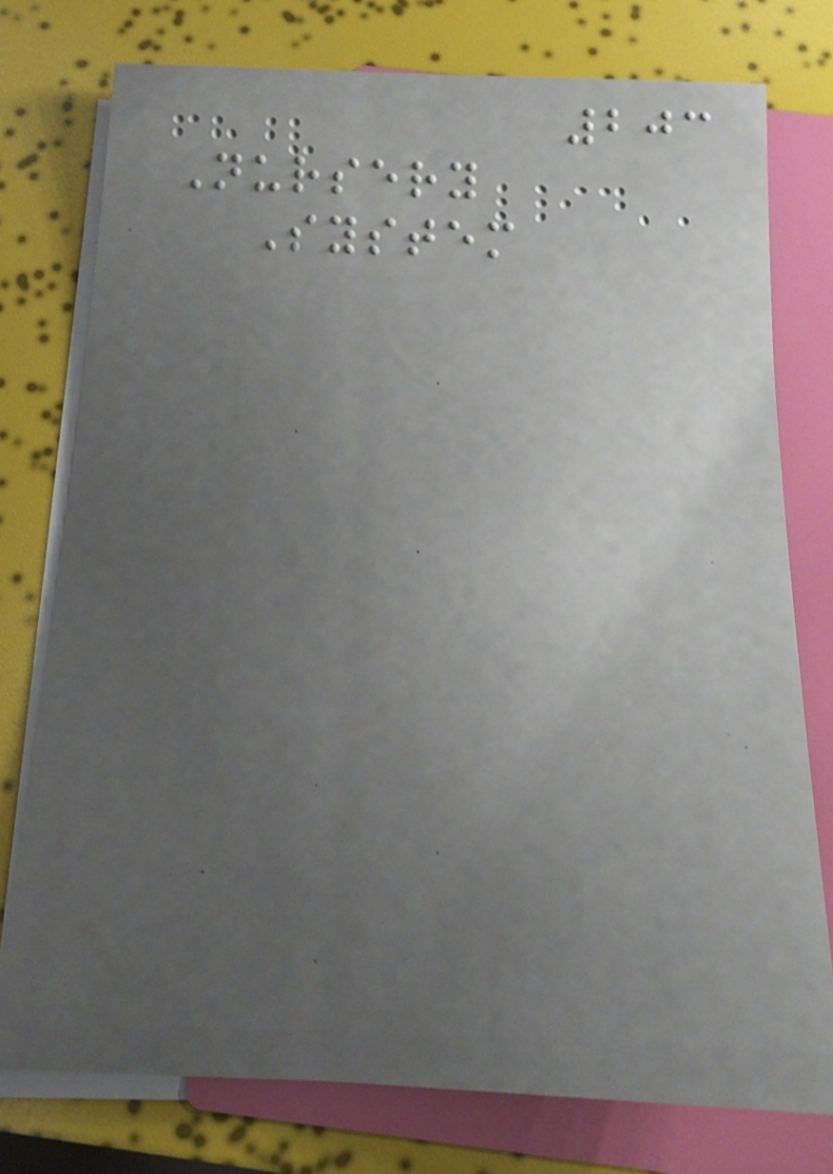203
Nursery
System
